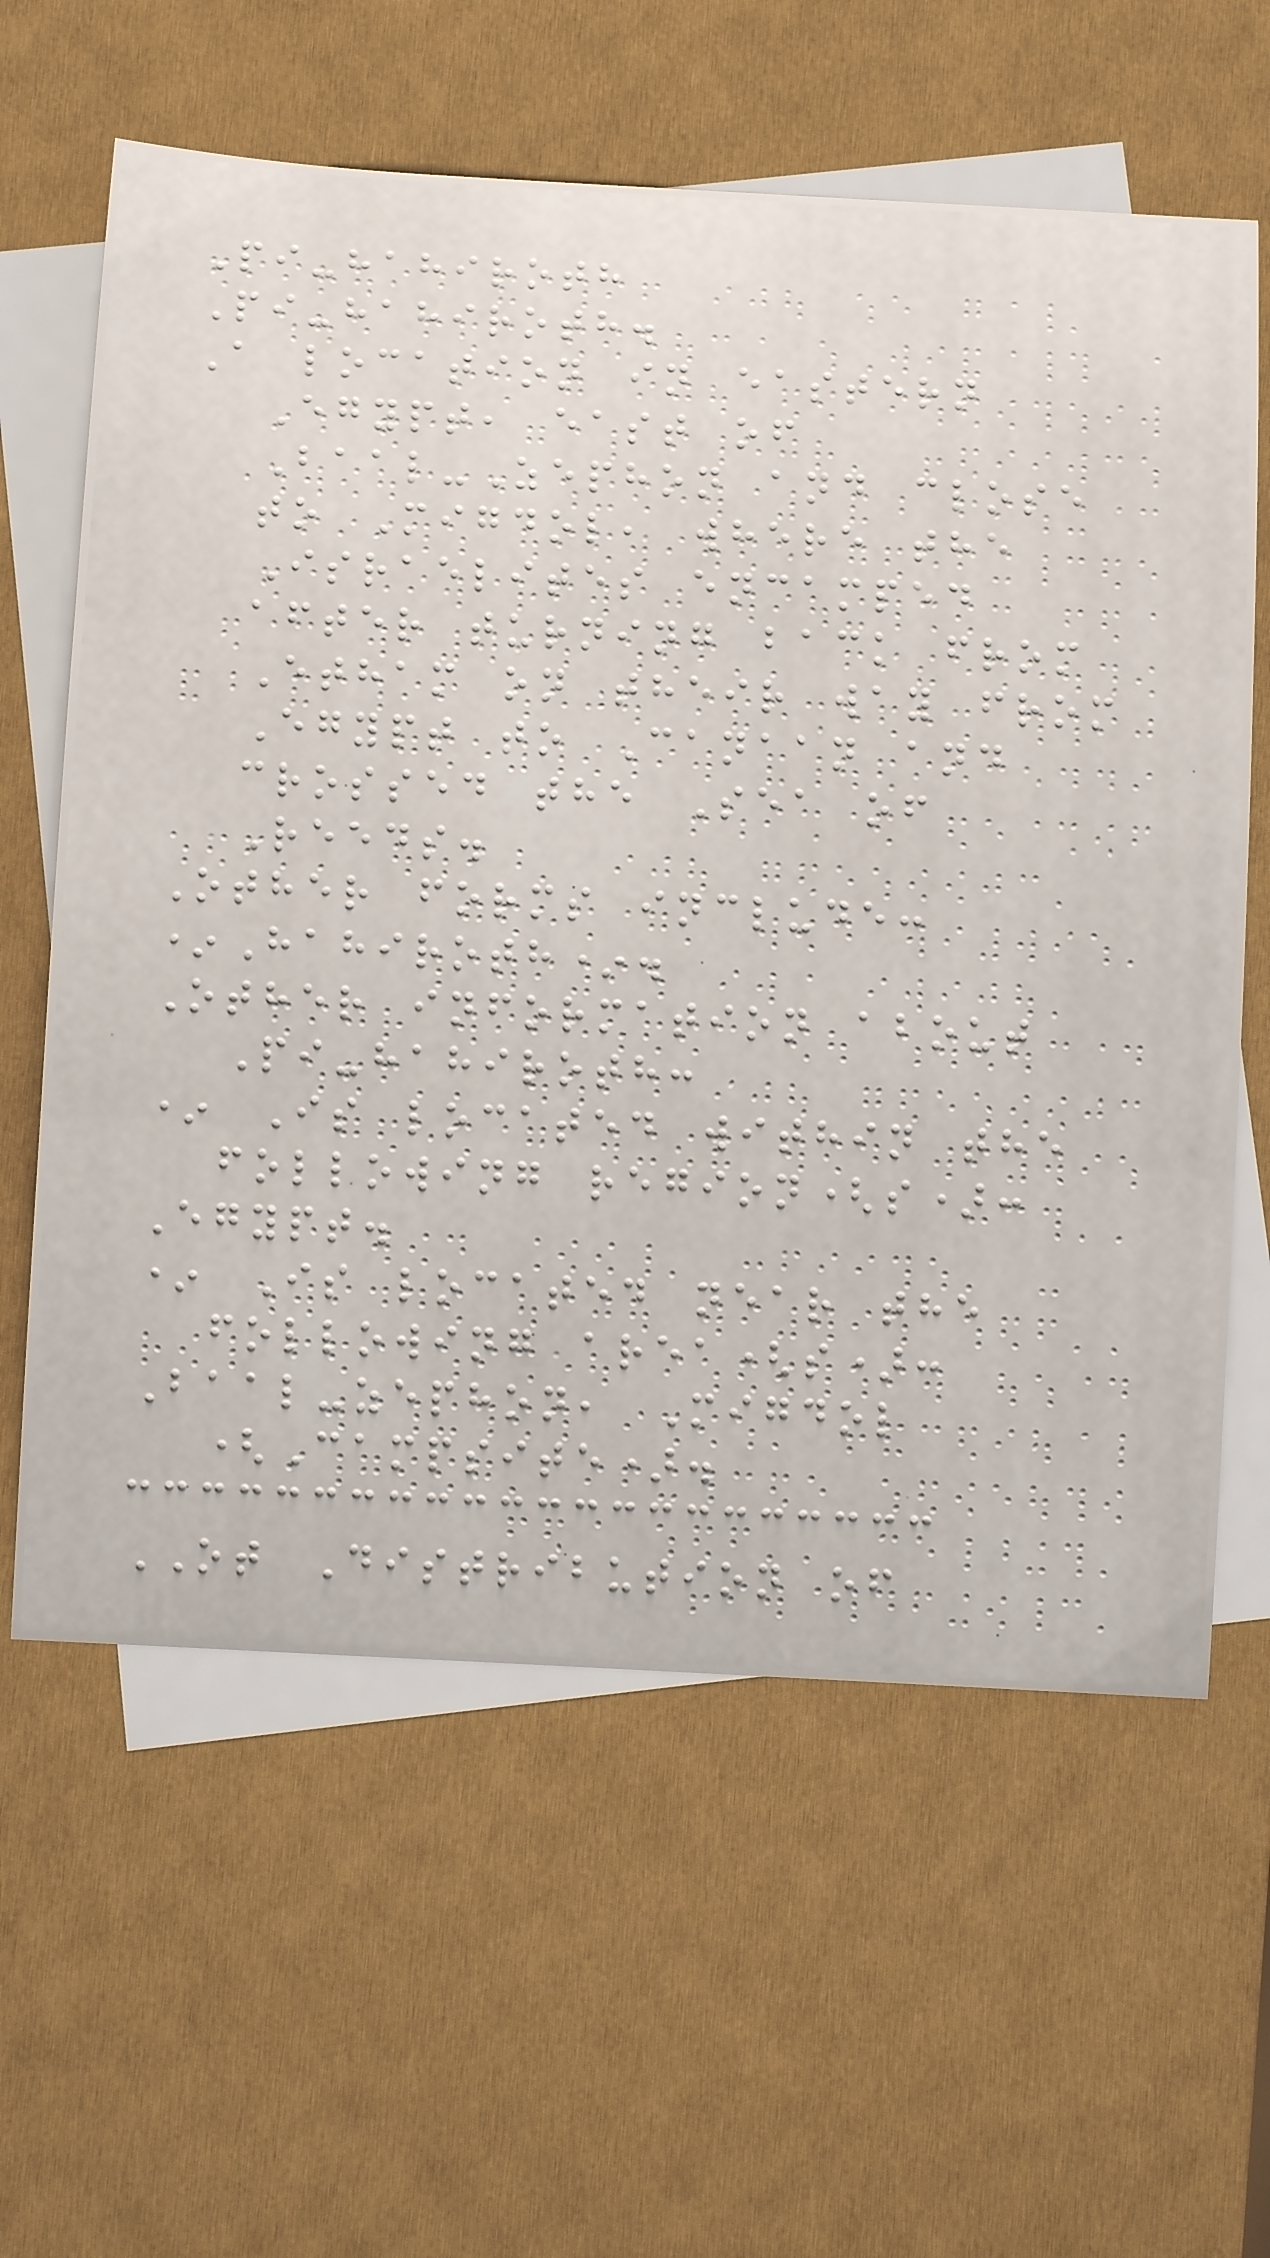Pi-hahiroth
Pi-hahiroth.
A location in eastern
Egypt, east of
Baal-Zephon and close
to Migdol, where the
Israelites encamped
after turning back from
Etham on their way from
Egypt to Canaan and
crossed the Sea of
Reeds.
Other forms include:
*Hahiroth*.
Other information about
Pi-hahiroth:
* Is located within the
following region(s):
Egypt.
* Is located near the
following area(s):
Baal-zephon, Migdol
(Campsite).
OT Distribution of
